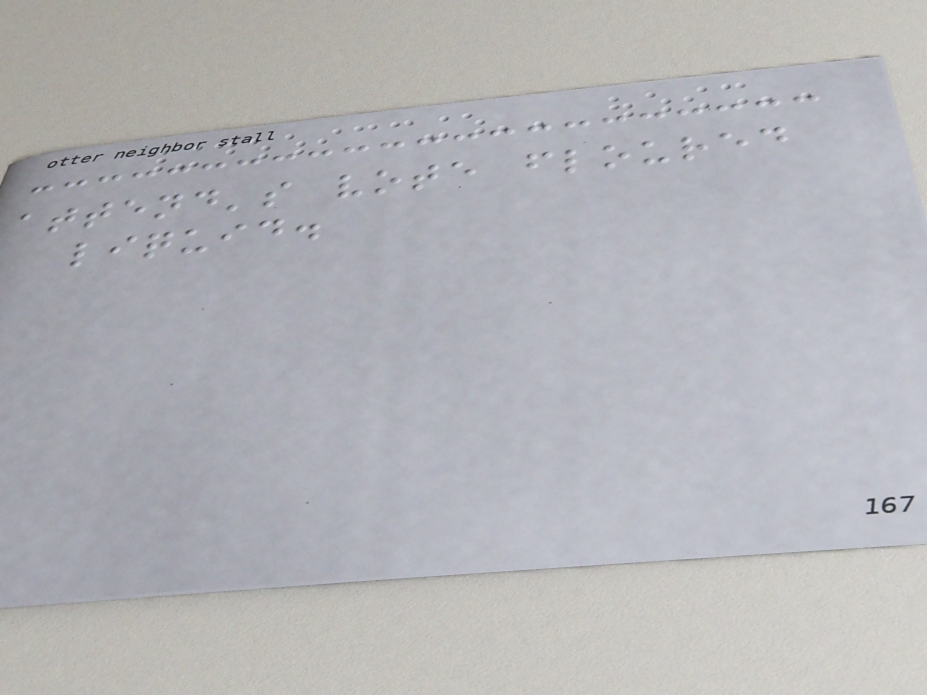attend's vote floured
liquid.
